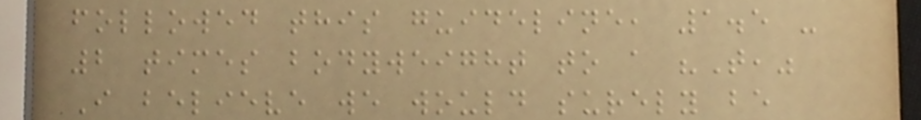followed this guideline, 1.5 -
2 times bodyweight to a "T,"
I believe we would surely be
